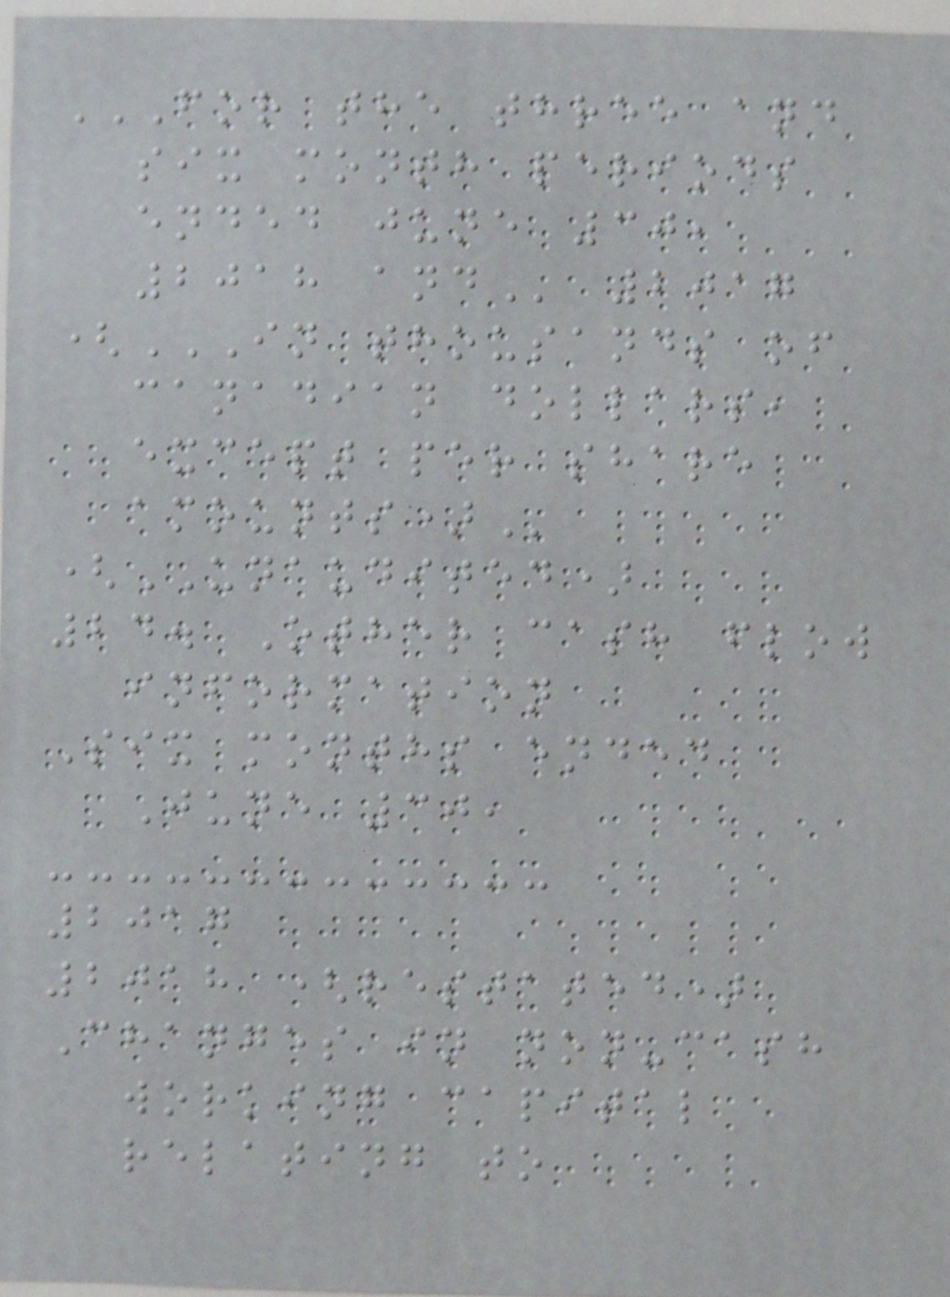FOR THE THREE AND
SIX MONTH PERIODS
ENDED JUNE 30,
2018 AND 2017
(IN THOUSANDS OF
CANADIAN DOLLARS,
EXCEPT PER SHARE
AMOUNTS)
(UNAUDITED)
24. Other cash flow
information
Six months ended
June 30,
2017
2018 (restated)
Changes in non-cash
working capital
relating to
